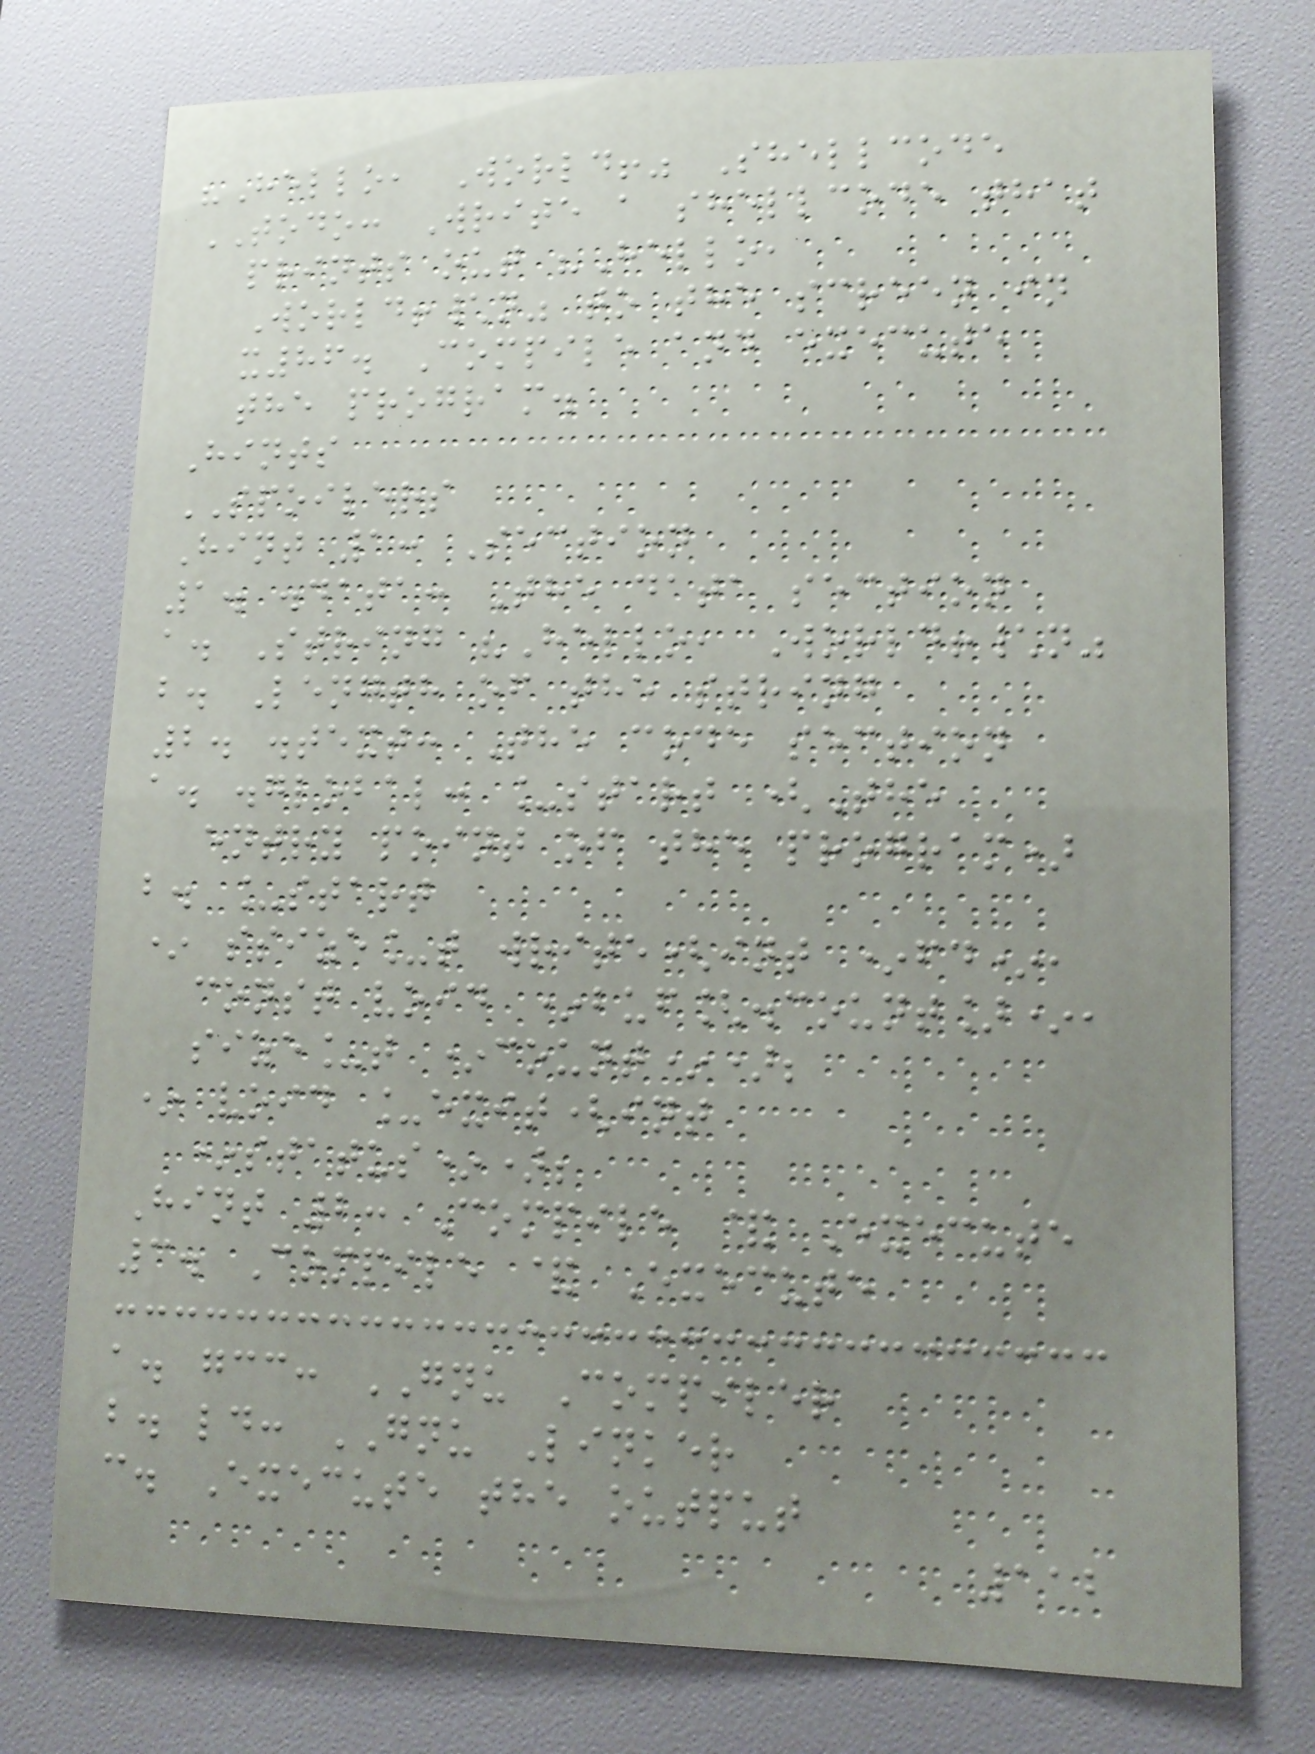"Hello, World!" Shellcode
TODO: Write a shellcode that
prints out "Hello,
World!\n" to the screen in
x86. Compile and execute
the program.
Hints
SPOILERS
Hint 1: Section
1. .data: The data section
a. String "Hello, World!\n"
b. Length of the string
2. .text: The code section
a. .global: _start (The
entry point of the program)
b. _start
* ssize_t write(int *fd*,
const void *buf[.count]*,
size_t *count*);
* void _exit(int
*status*);
Hint 2: Compile & Execute
3. Compile & Execute
a. gcc: GNU Compiler
b. ld: GNU Linker
c. Execute the output
112
